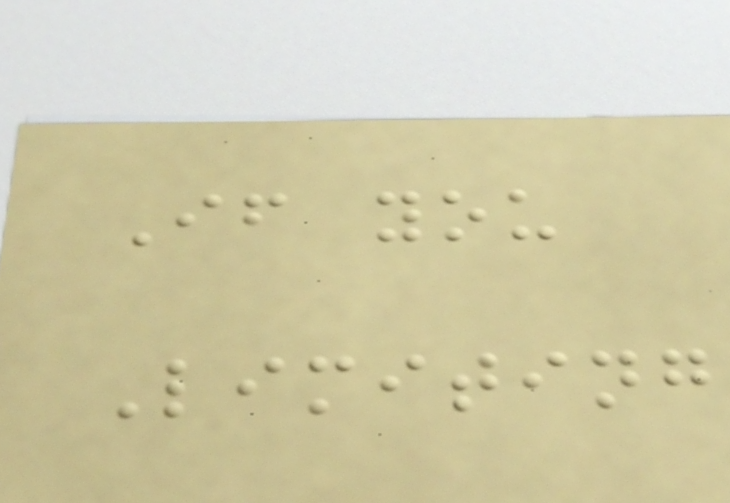If you
Limiting
